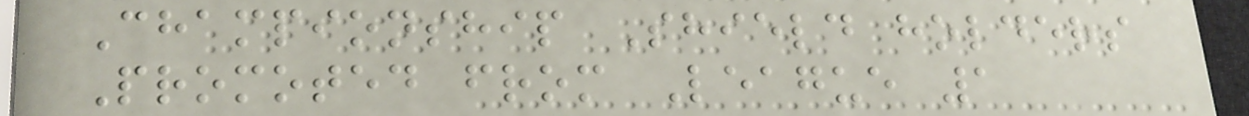Championship Shield holders
Promoted from League 1
